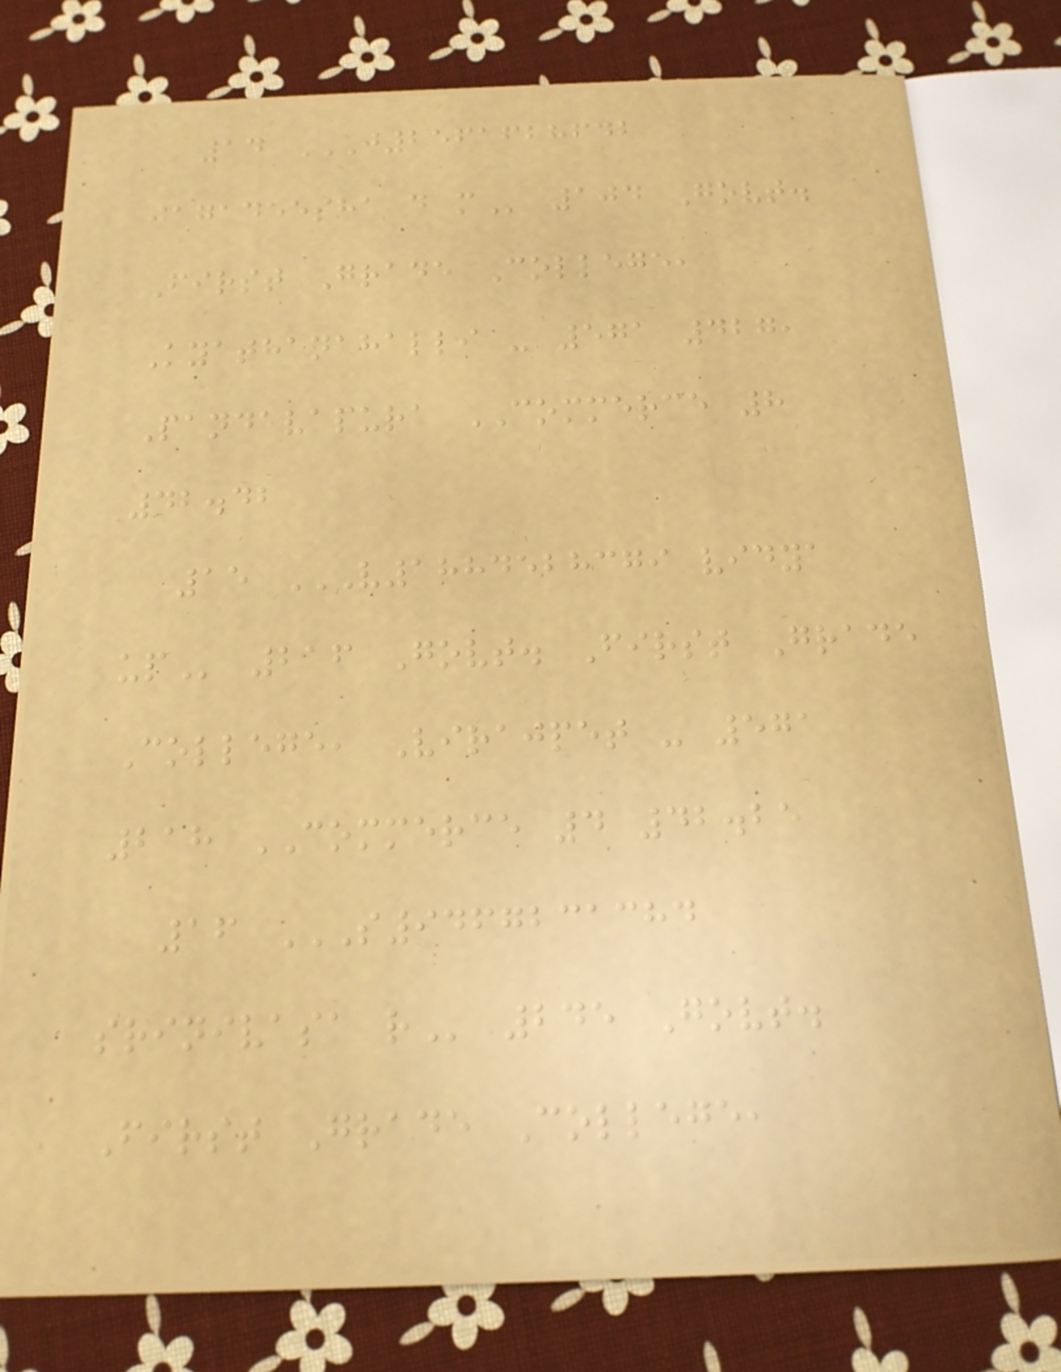14 J2561628642
JAGADEESHA D M 104 Govt.
First Grade College,
Kyathanahalli - 571 427,
Pandavapura COMMERCE 8
42.42
15 V1884528379 VIDYA
UP 216 Govt. First Grade
College, Virajpet - 571
218 COMMERCE 4 42.25
16 S9467231384
SRINIVASA R 245 Govt.
First Grade College,
